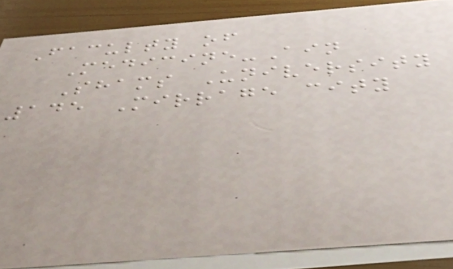Faculty of
Medicine-Ain
Shams University
145 Mirrage city
